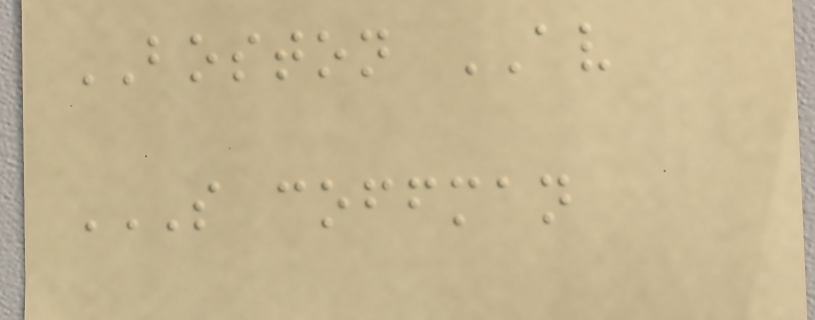BOSTON AV
S COFFMAN
